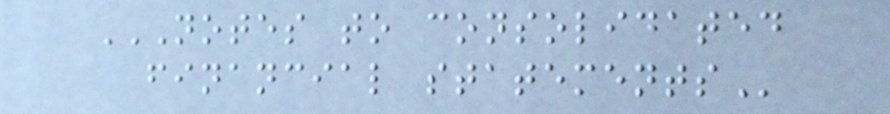NOTES TO CONSOLIDATED
FINANCIAL STATEMENTS
